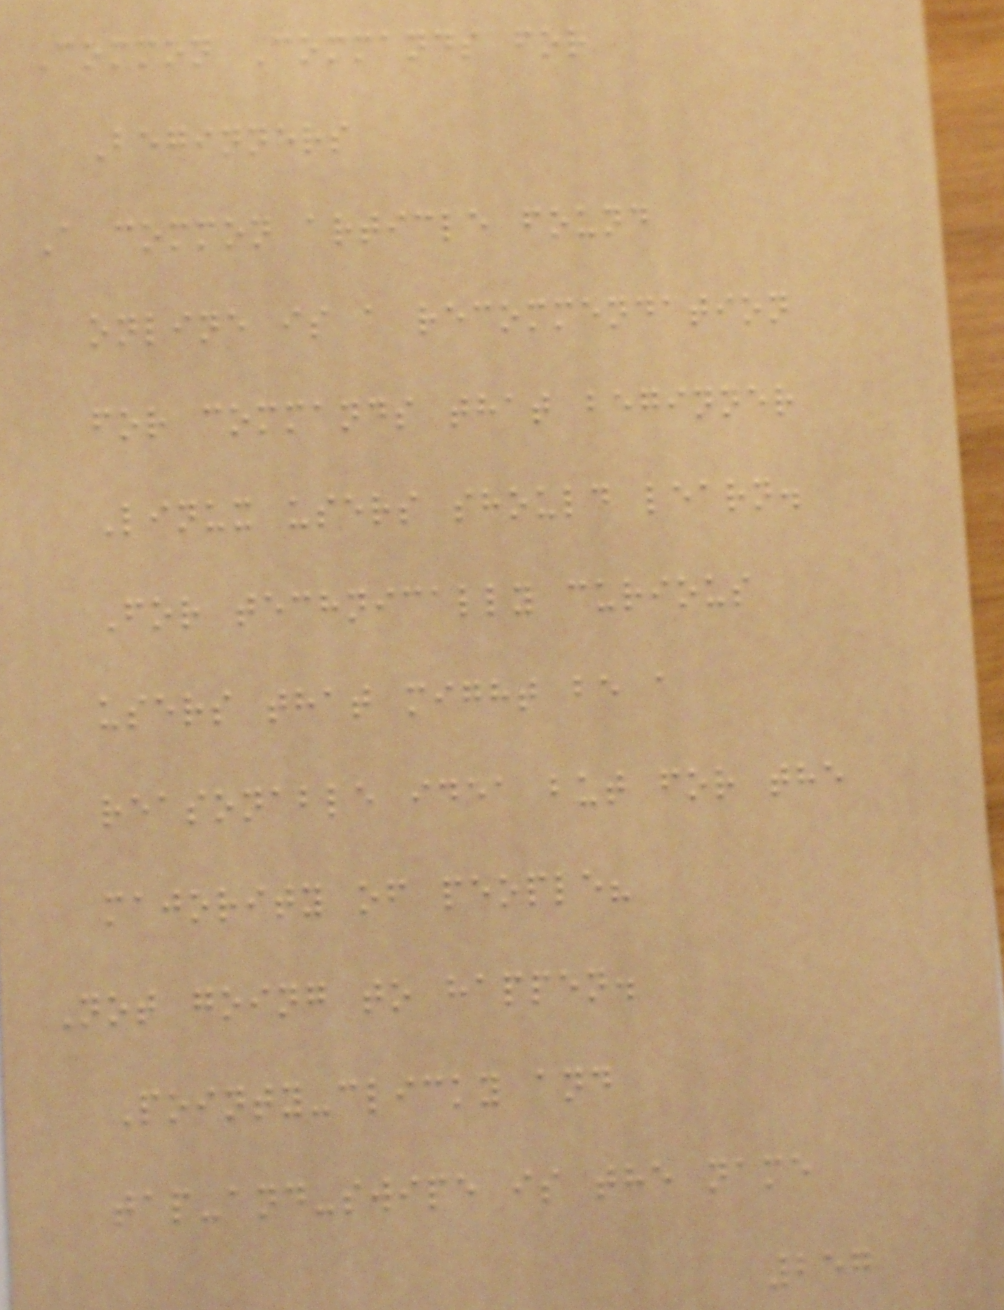Common Commands for
Beginners
A common article found
online is a recommendation
for commands that beginner
Linux users should learn.
For technically curious
users that might be a
reasonable idea but for the
majority of people?
Not going to happen.
Pointy-clicky and
tap-and-swipe is the name
257
